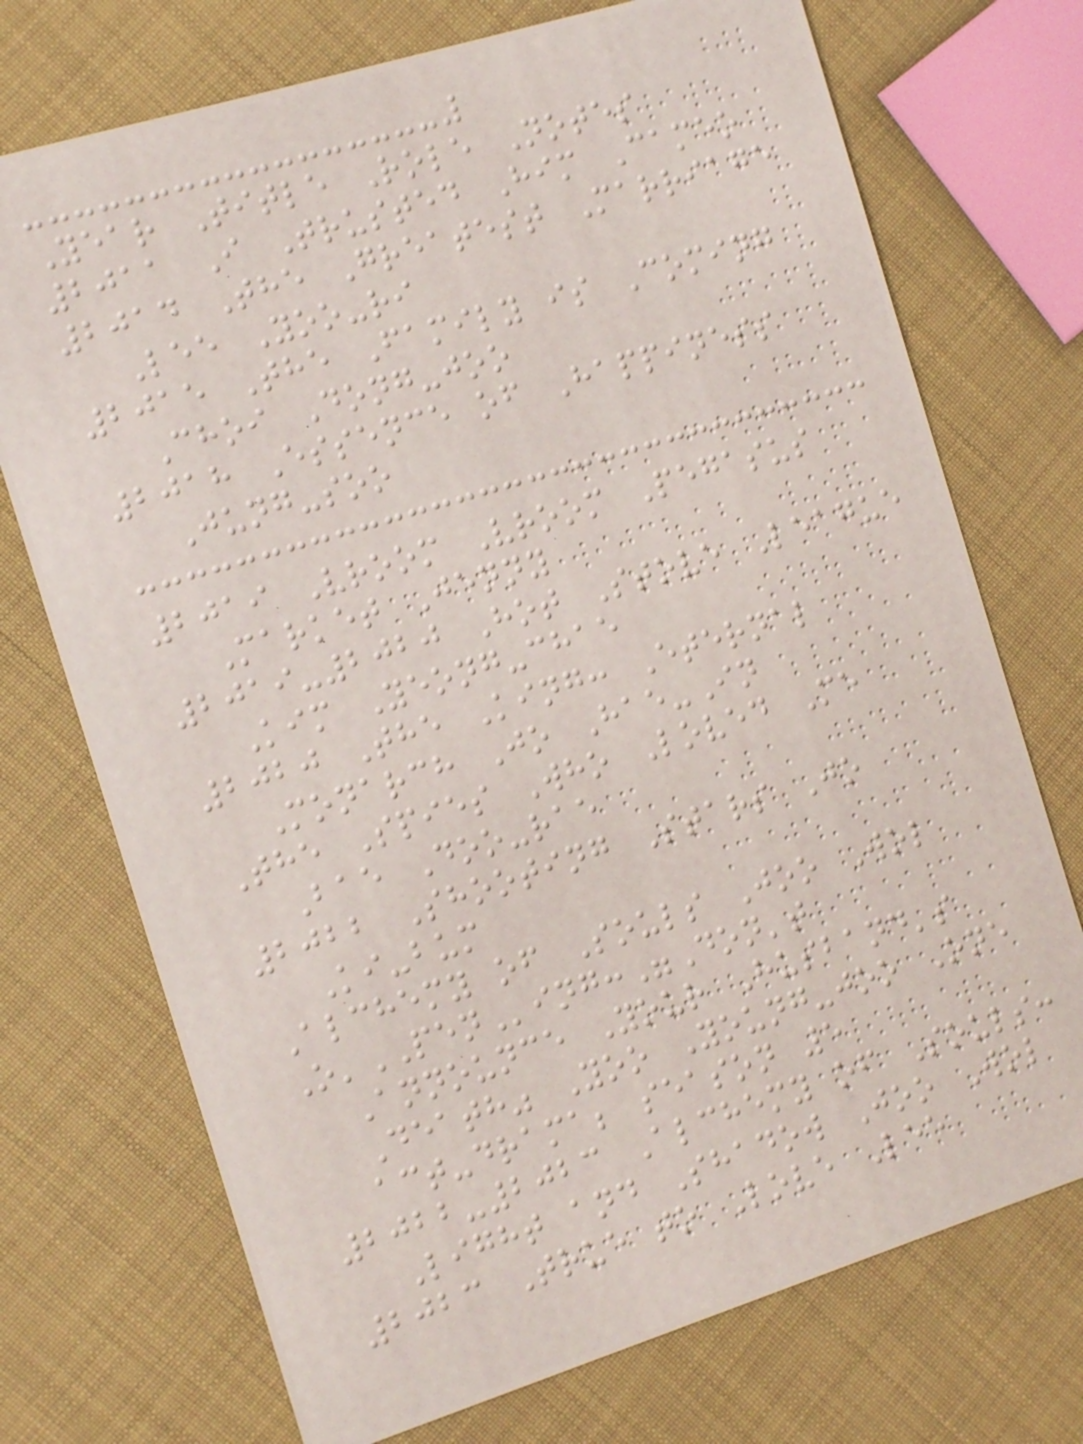Year Title Role Notes
2011 I Trusted Him Cameo
2014 The Greatest Marriage
Lee Yoo-ri
2015 The Family is Coming
Choi Dong-joo
2018 Essence of Happiness
Jung-soo
2019 Vroom Vroom Pegasus
Market Jenny
2019-2020 Hot Stove League
Kim Yeong-chae
2020 The King: Eternal
Monarch Jo Hae-In
The Spies Who Loved Me
Bae Doo-rae
2022 Shooting Stars Jo
Ki-bum
Alchemy of Souls Joo Wol
O'PENing:"Don't
Announce Your Husband's
Death" Yoo Young-joo One
act-drama; season 5
2022-2023 Alchemy of Souls:
Light and Shadow Joo Wol
2023 True to Love Lee
